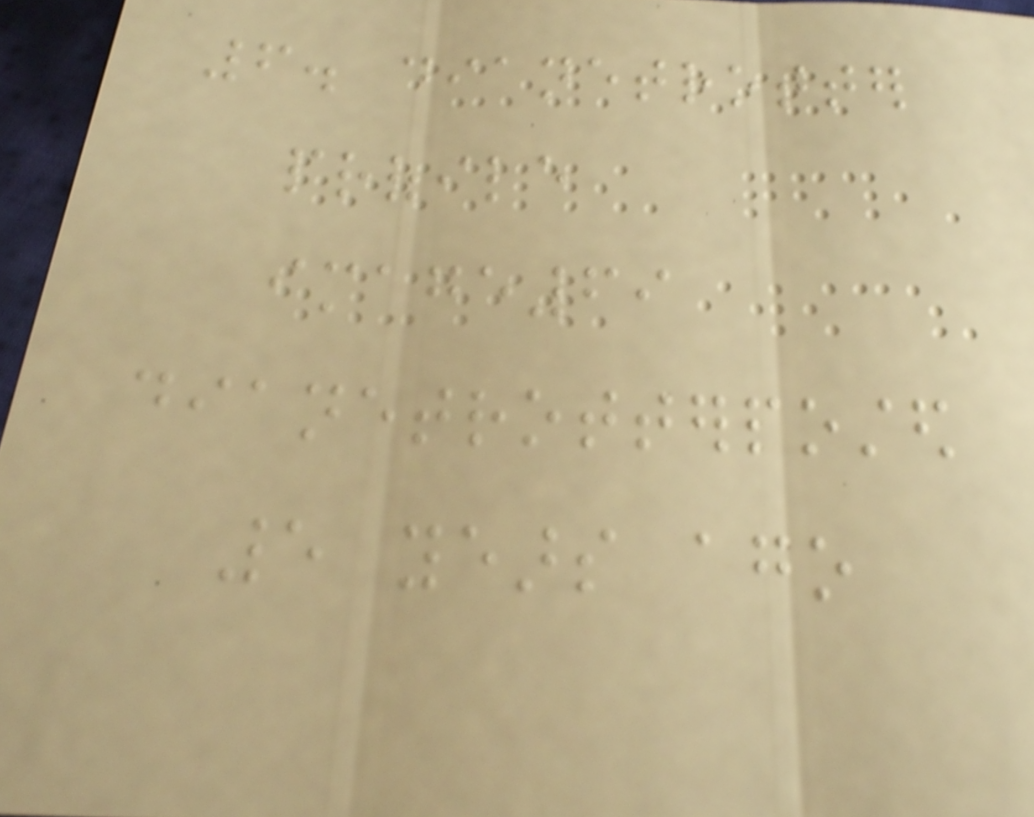6. dianetrotter
profile
image69
dianetrotterposted
5 years ago
